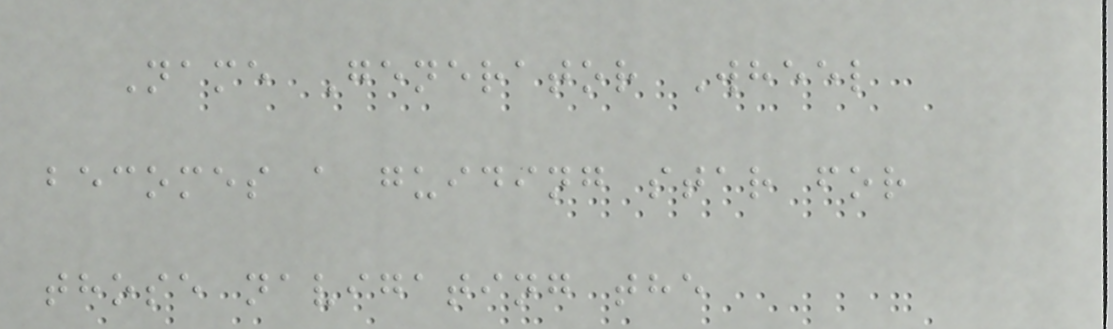Name Generator Wheel
becomes a guiding star for
those navigating the
